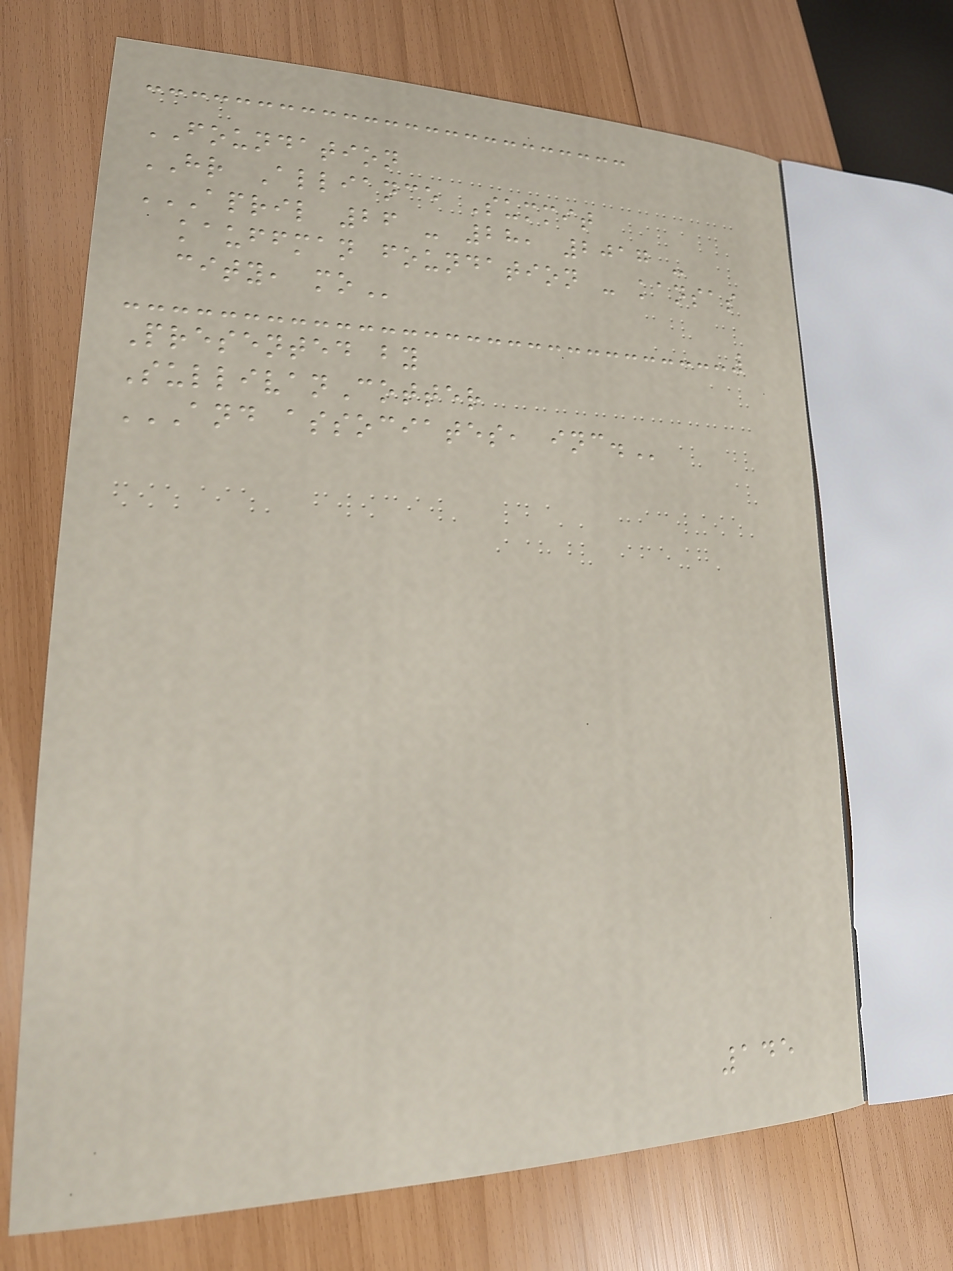FOUNDATION
HR Alliance Summit
APRIL 26 - 28, 2017 -
KAUFFMAN FOUNDATION - KANSAS
CITY, MO
Presented by
SullivanCotter
AND ASSOCIATES, INC.
145
